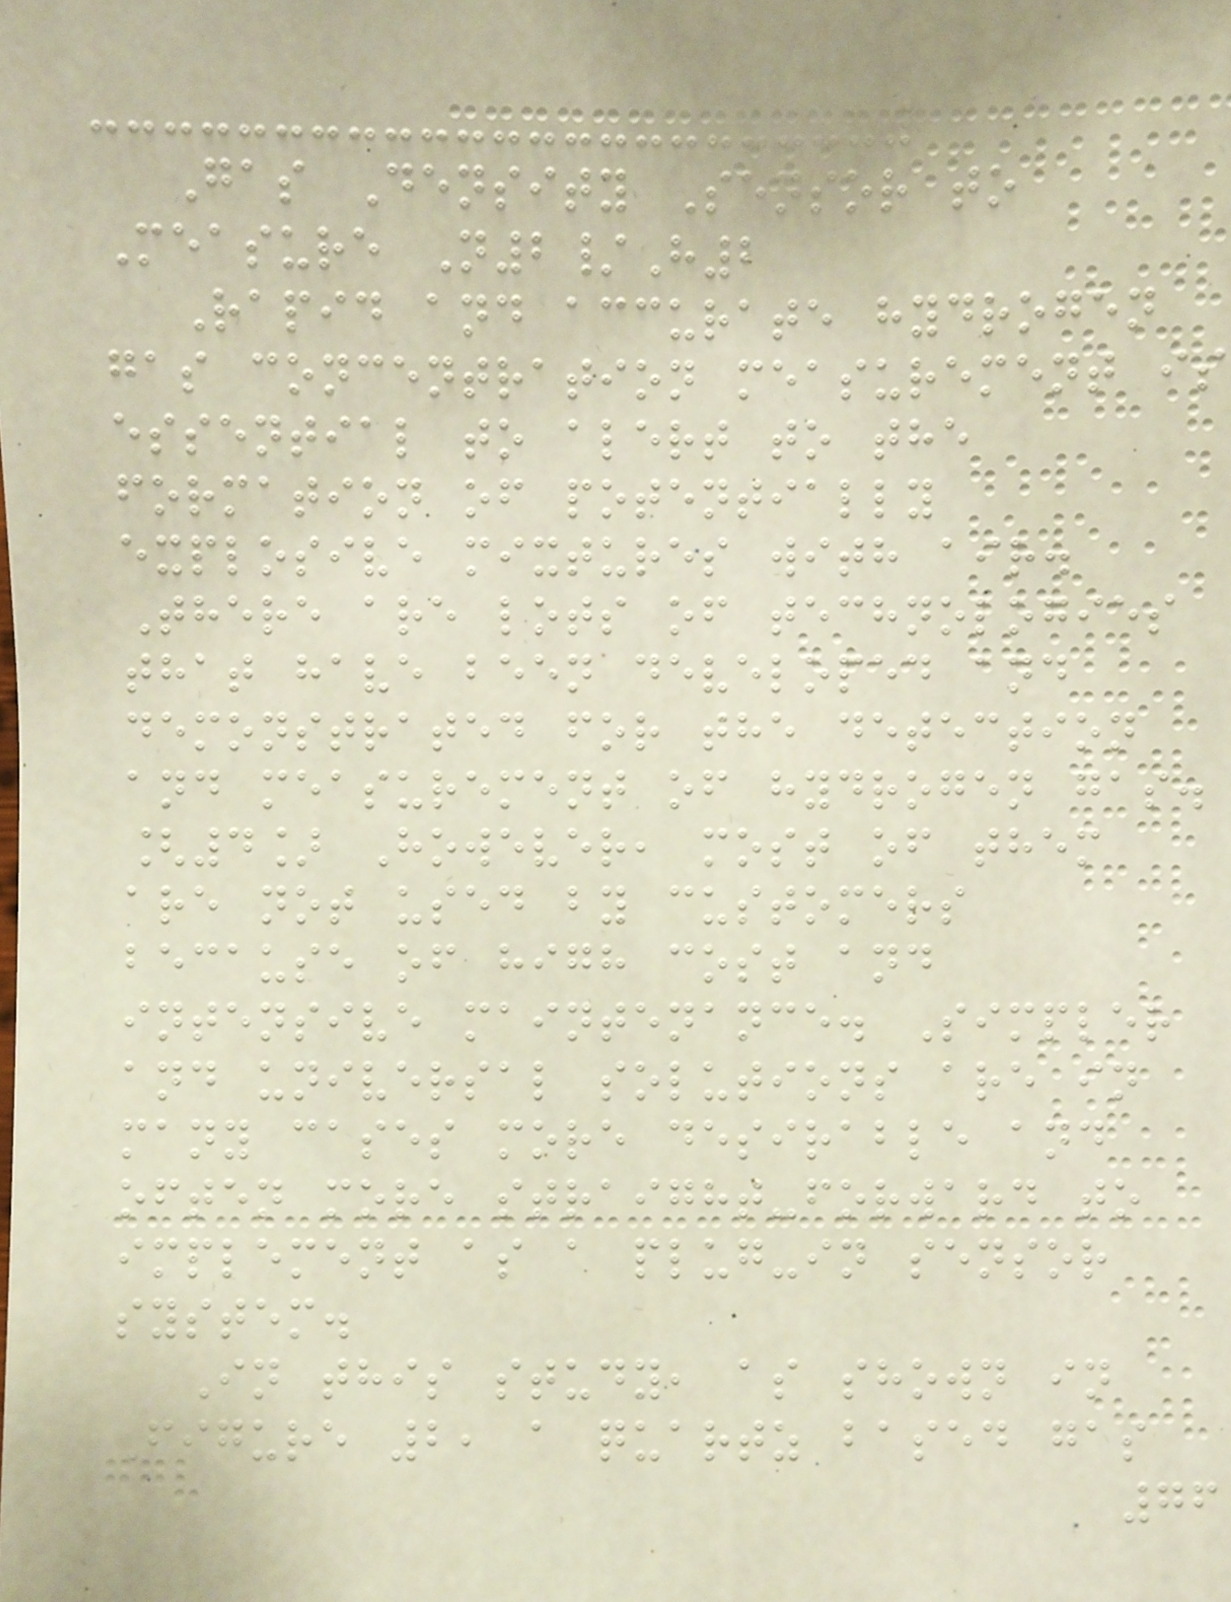Gas Density Sensor to
Measure N2/H2
Rapid and accurate hydrogen
gas concentration measurement is
essential to alert to the
formation of potentially
explosive mixtures with air.
There are lots of technologies
that have been developed and
demonstrated for the detection
and measurement of hydrogen gas.
[4] However, most of them
are not used by customers
because of high cost and
intensive maintenance. Simpler
and universal solutions are in
many cases more desirable and
often more straight-forward to
implement as a plug-in sensor
system.
In this study, as shown in
Figure 2, a quartz based gas
76
